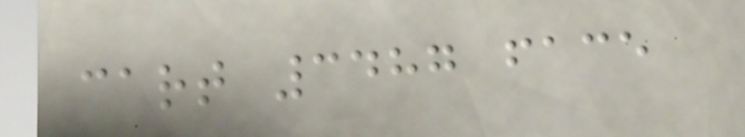cart 3487 face
